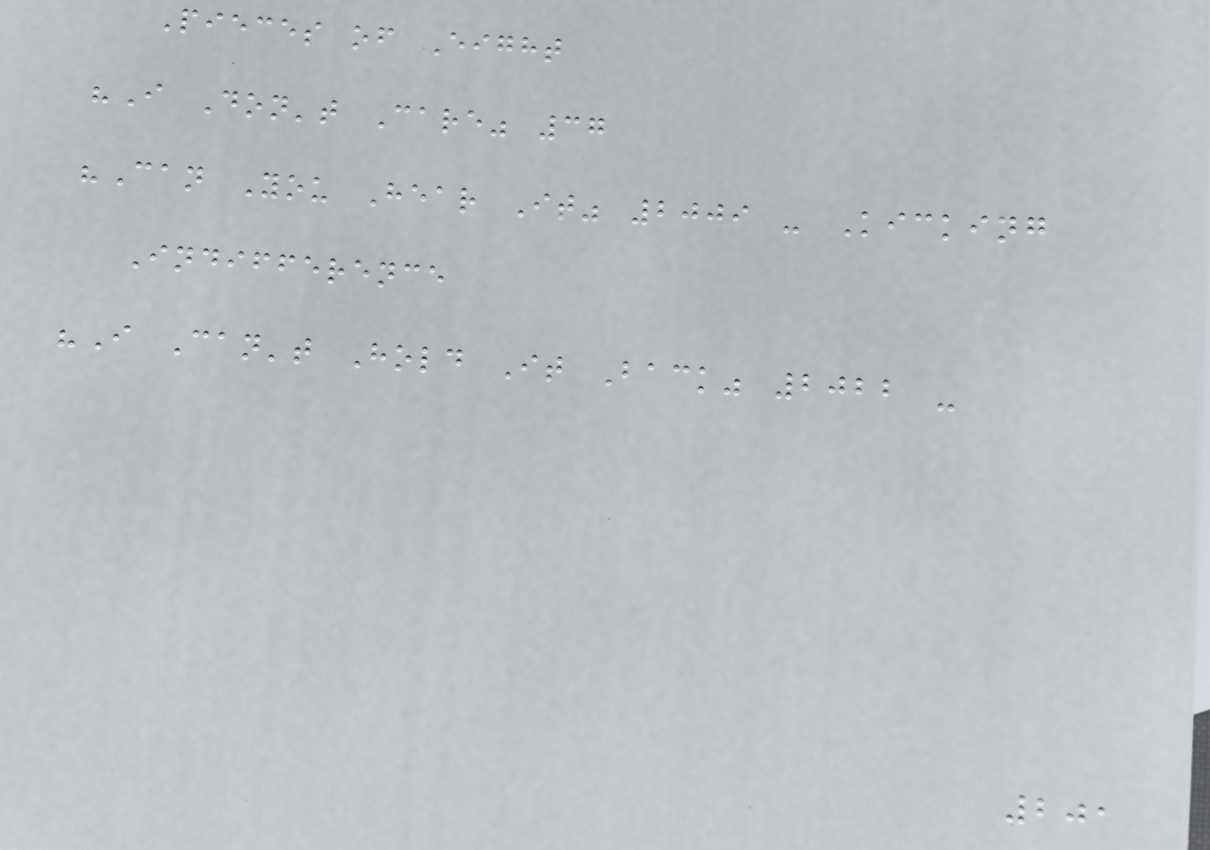Pieces of Eight
"I Don't Care" 37
"Can You Hear It" 2009 - Kicking
Indifference
"I Can't Hold It Back" 2022 -
201
